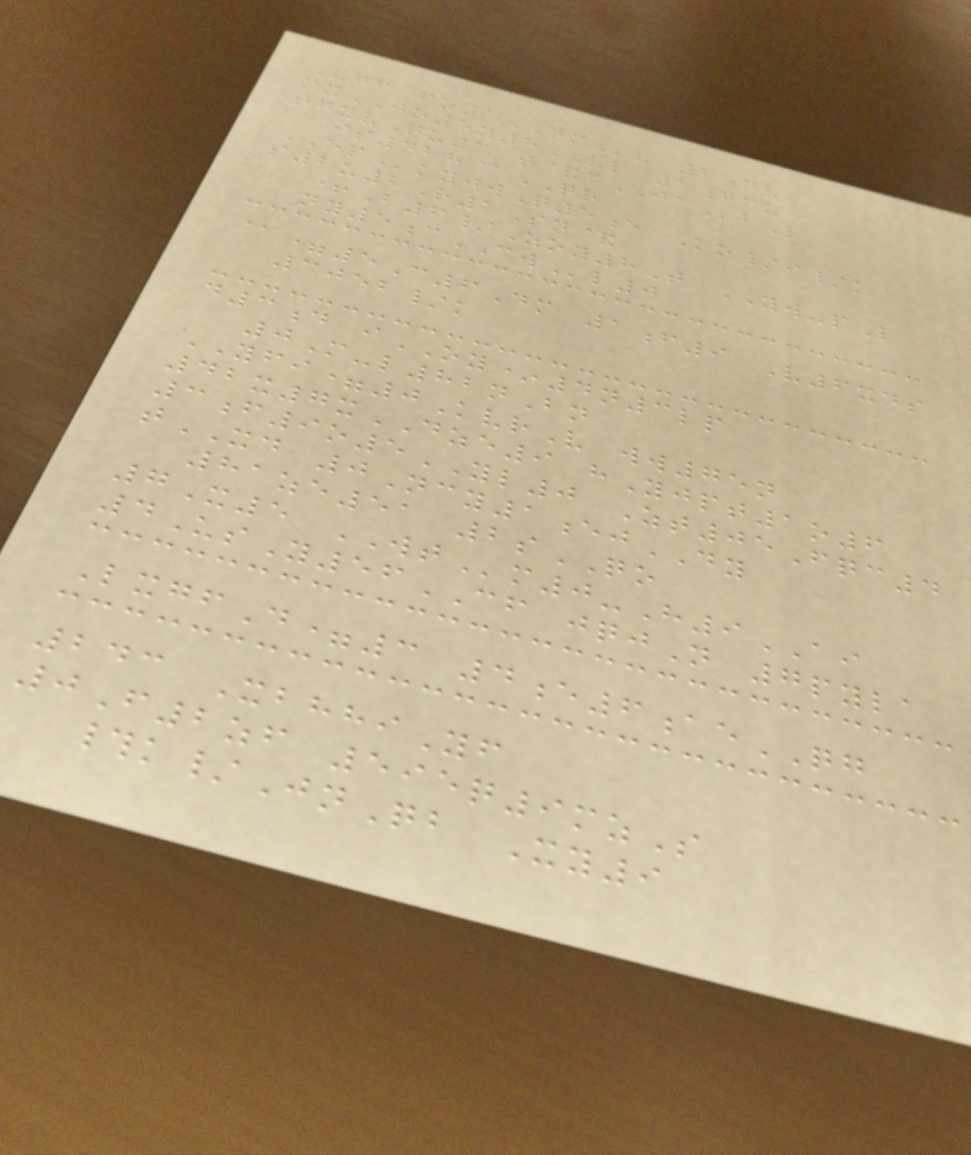Vgf fz1DMv 2dv
mxJO5y8VL 1gcu
tgyvQu3 t&cJAbV
is428@QR
EPkyjwQ5e Ko/i/k
s2u2R1Sn&
+B6/Zoy8T YW-pL
ny5cCWl0
@=5C6Dm 1f9 V6xds
3052/k
d3d iOY*4n3lp
0M-l82nBn
YFI=0KvrV ww75n
42x7xDZE9 hYjpt1o6
3f9o5YL0 Zt05Fqc4
tXD 0Ncy1ejDY
81ze51 2sQO
7X5 WTm0-H9AI
4UsY56CF jqjN 7pyla
LxgfD=3 4e6aeQG
243 XbhhiYf
0F2zf 595q9mzS
#k/JnQb Xy9
